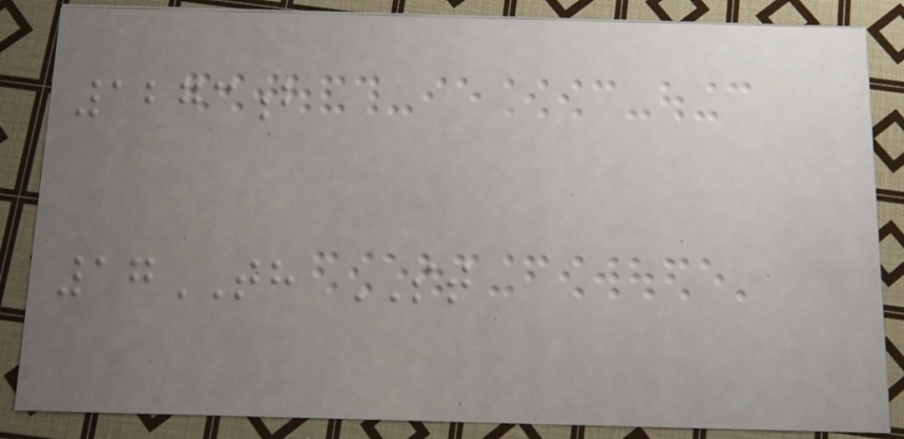1273b
17TH ST
